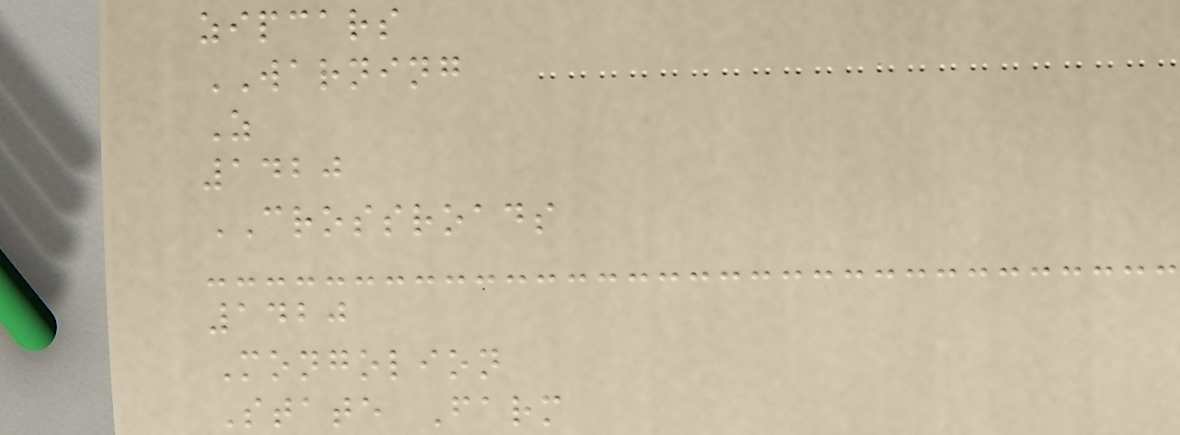zipcars
WARNING
Z
1420
CROSSROADS
1420
Mongolion
State Farm
